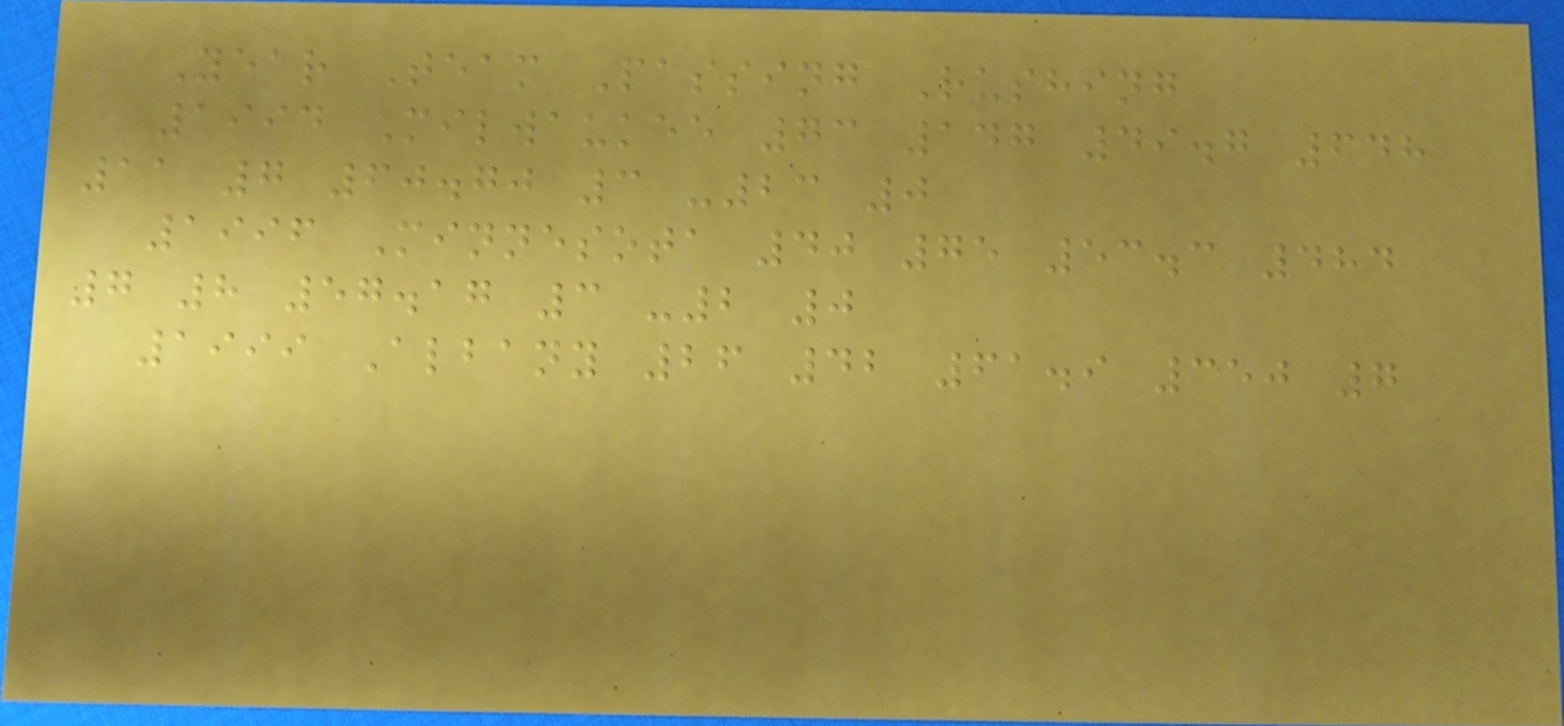Year Team Passing Rushing
1994 Milwaukee 73 147 49.7 648
11 7 60.70 3 -23 0
1996 Minnesota 40 75 53.3 484
7 8 57.17 3 -2 0
1999 Albany 26 42 61.9 350 7
